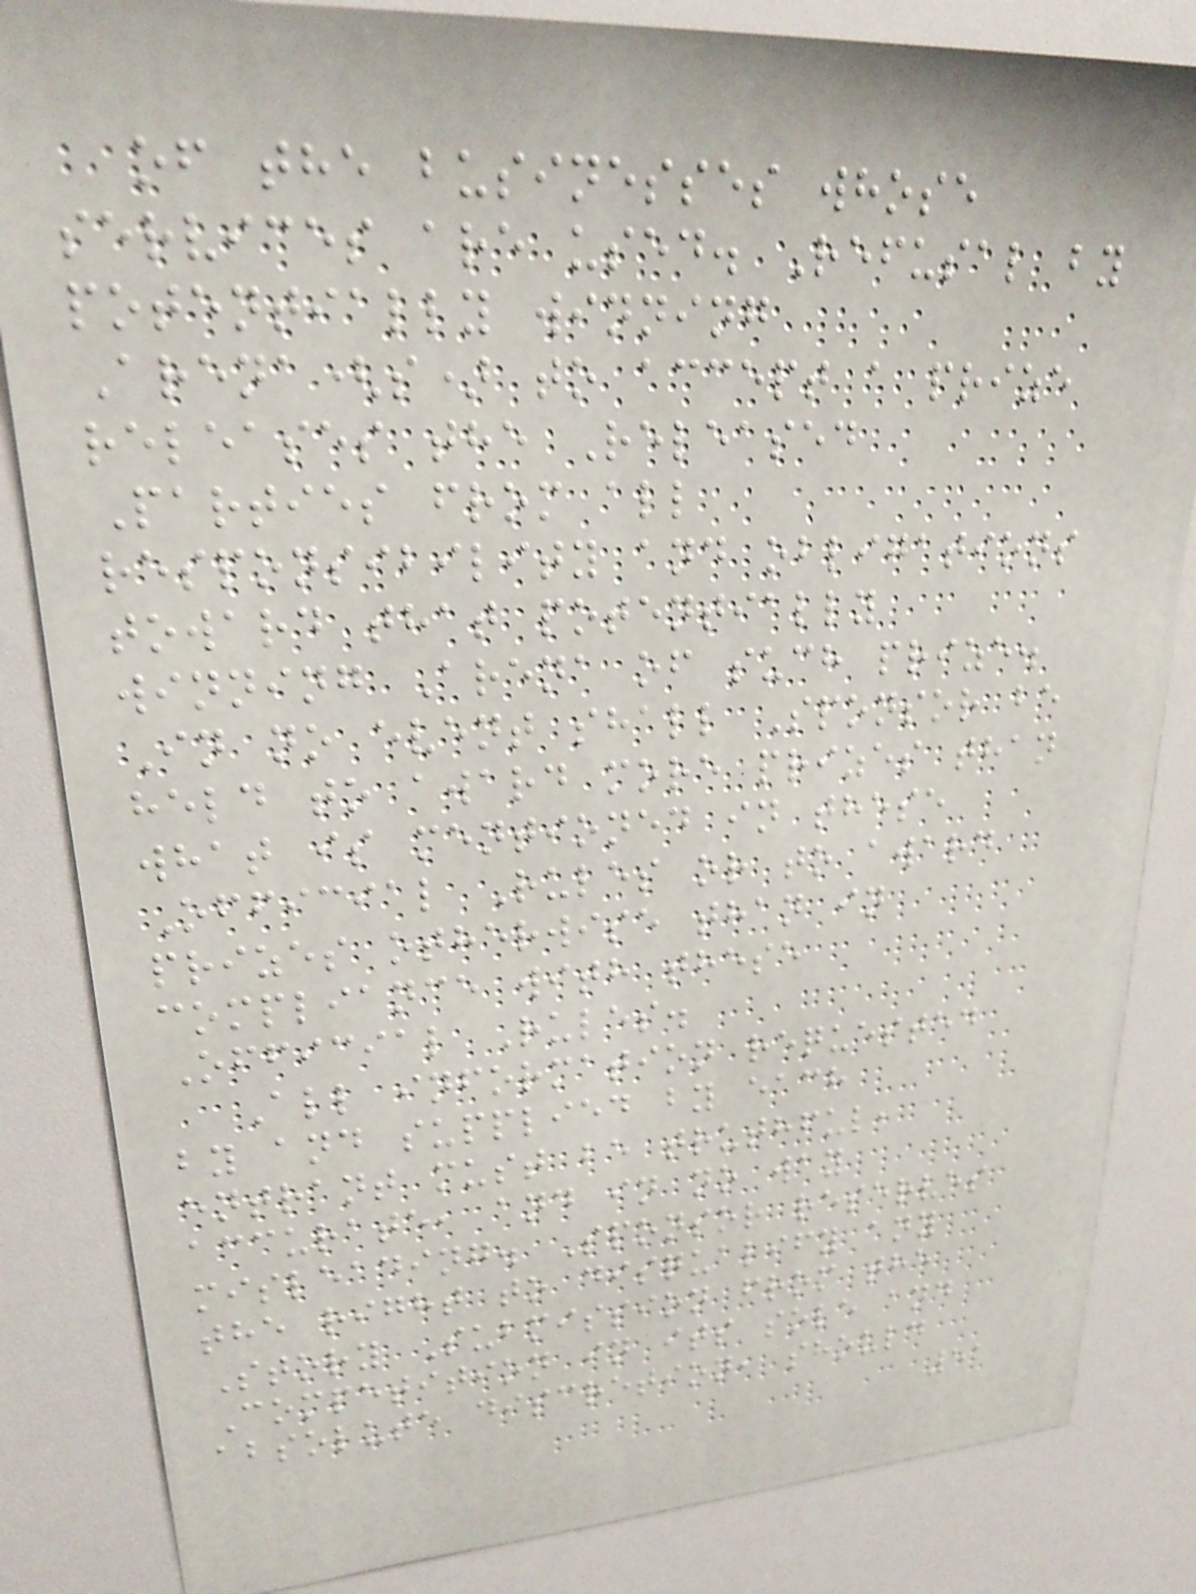of the businesses whose
services are used. Refusal by
potentially winning
Arena(s) to accept a prize
releases the Released
Parties from all
responsibility and obligations
toward that potentially
winning Arena of such prize.
In no event shall Sponsor be
held to award more prizes than
what is mentioned in these
Official Rules or to award
prizes otherwise than in
compliance with these
Official Rules.
All information requested
by and supplied by each
entrant must be truthful,
accurate, and in no way
misleading. Sponsor reserves
the right to disqualify any
Story Submission from the
Competition in its sole and
absolute discretion, should
51
